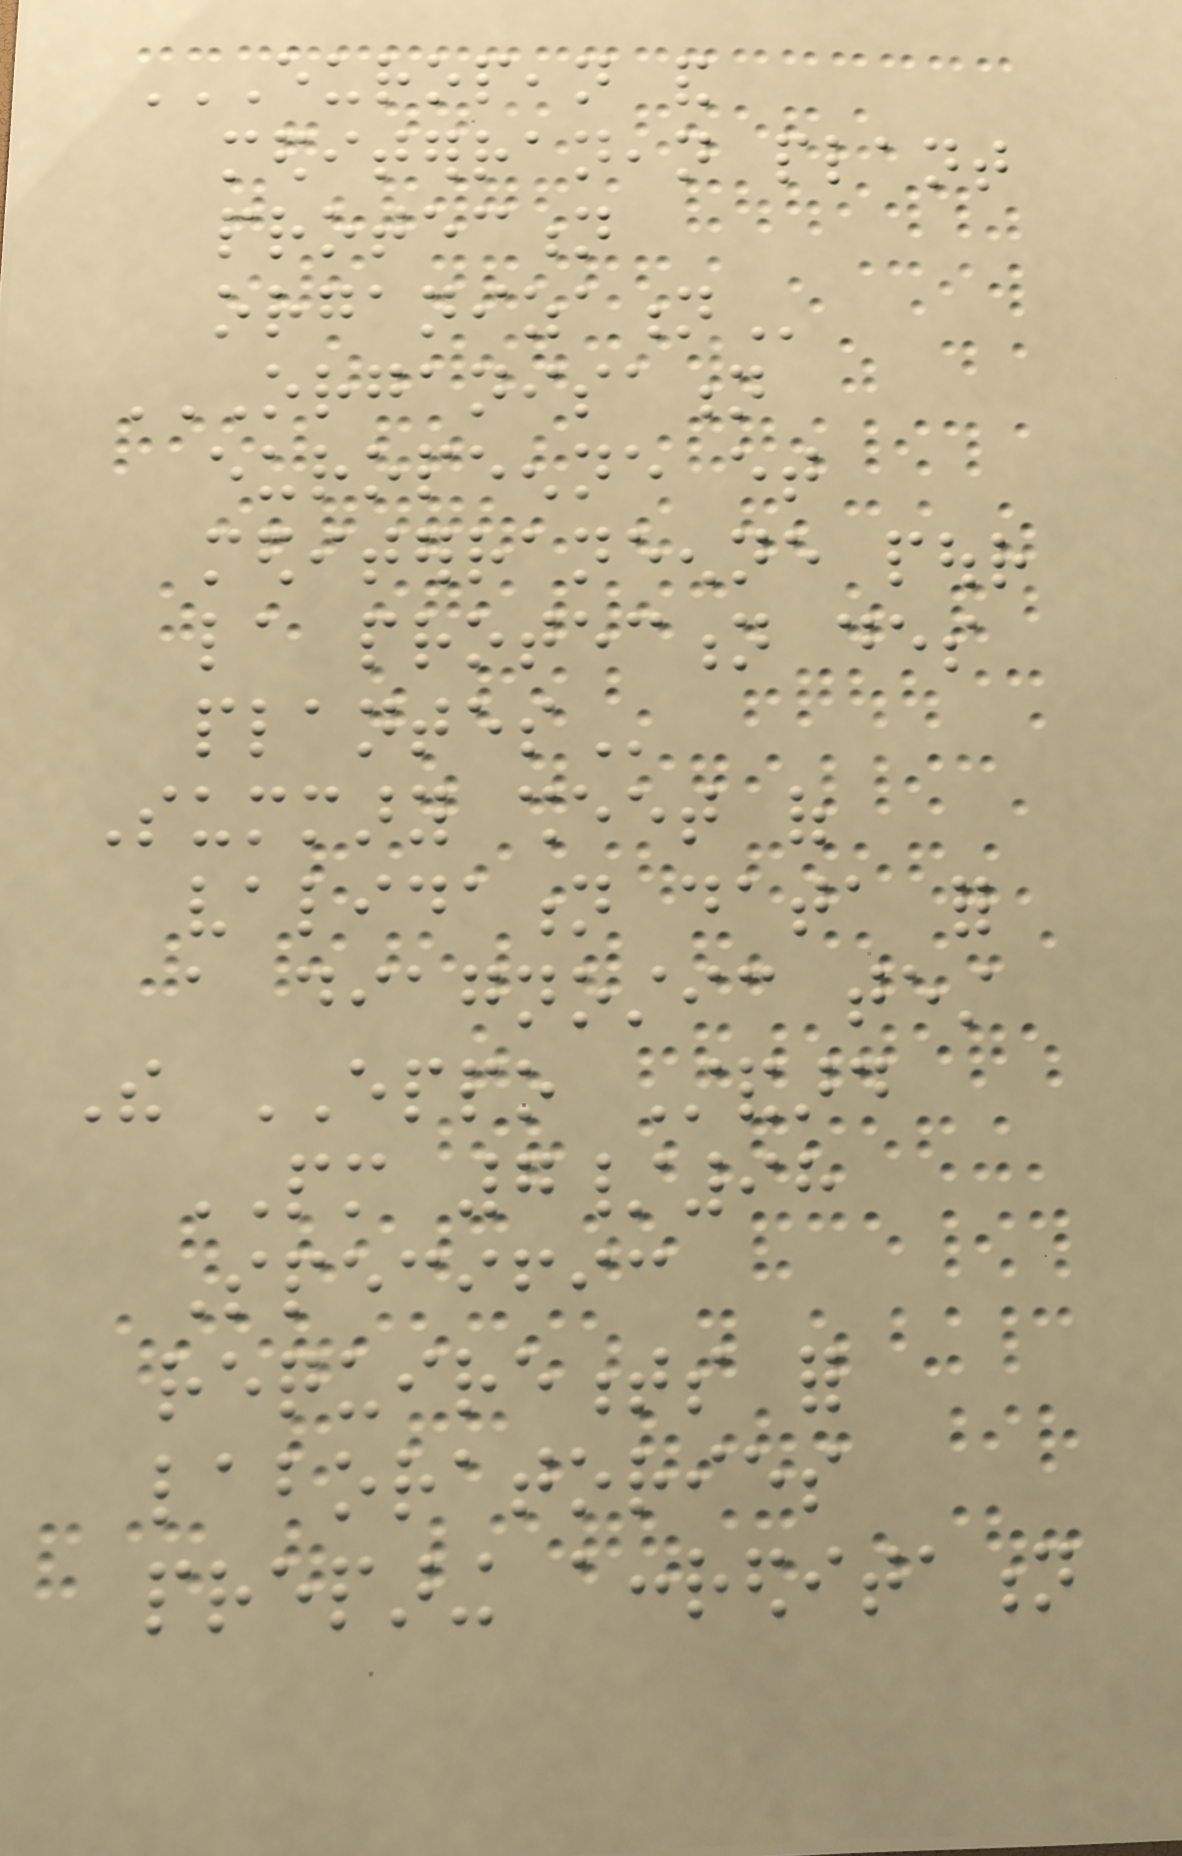EUROPEAN AND
MEDITERRANEAN PLANT
PROTECTION
ORGANIZATION
ORGANISATION
EUROPEENNE ET
MEDITERRANEENNE POUR
LA PROTECTION DES
PLANTES
Summary sheet of
validation data for
a diagnostic test
The EPPO Standard
PM 7/98
Specific
requirements for
laboratories
preparing accreditation
